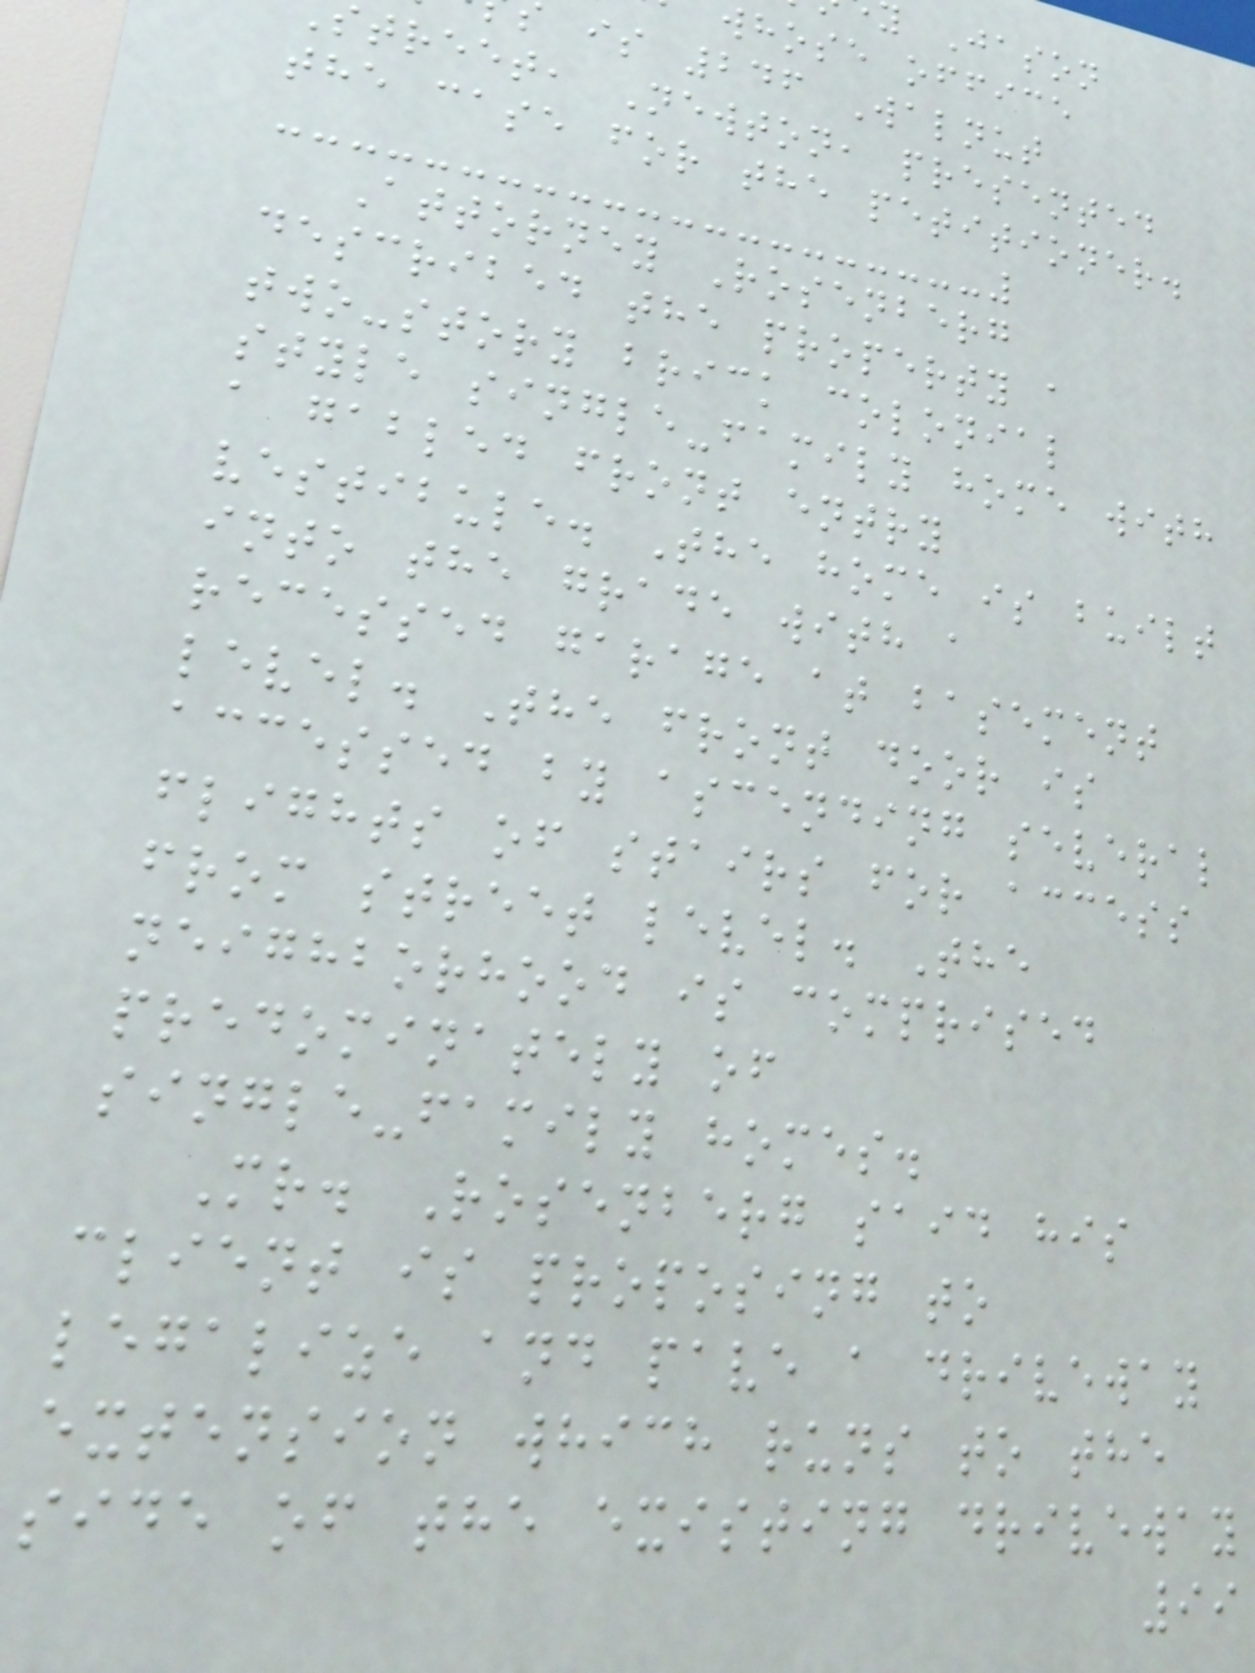y Jason
whose office
is 246 Walnut
treet, Newton, presented
the case for the petitioner.
Attorney Rosenberg
described the property a
two-story brick colonial
style single-family home with
a gabled front entry
vestibule. The home is built
into the grade with a
recessed garage at basement
level. The front door is
accessed by ascending several
flights of stairs for access
from street level. The
neighborhood is comprised
predominately of
single-family homes.
Mr. Rosenberg said his
client is proposing to
legalize and pave a driveway
extension which runs to the
side of the existing driveway
99
